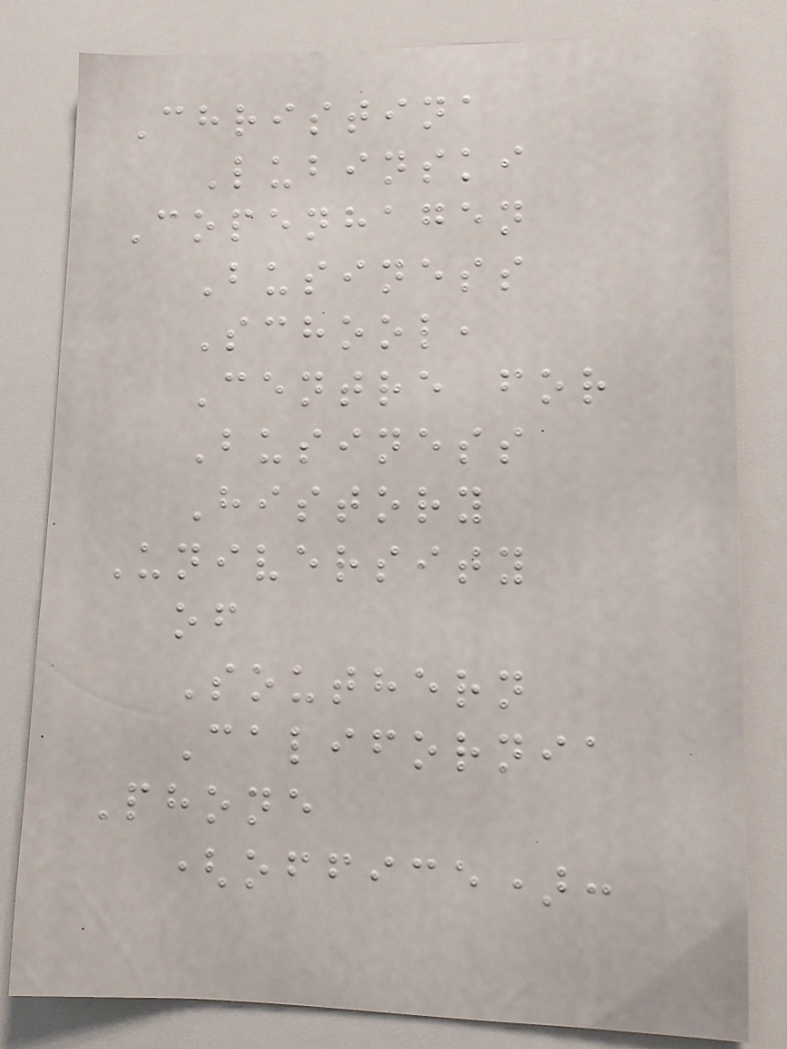Christina
Lubinski
Copenhagen
Business
School,
Centre for
Business
History
University
of
Southern
California
Phone
(office):
